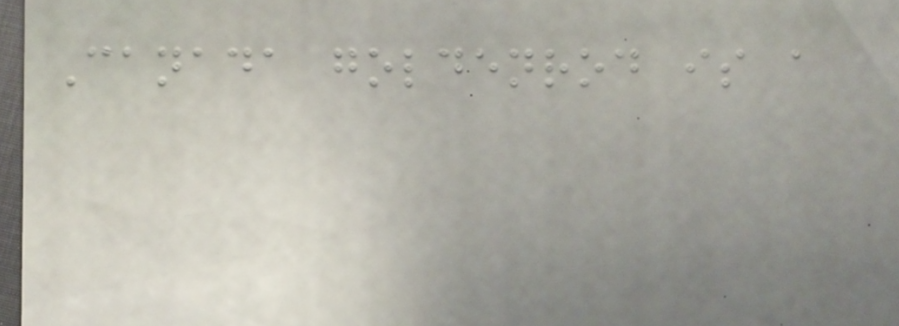Canada goldenrod is a
